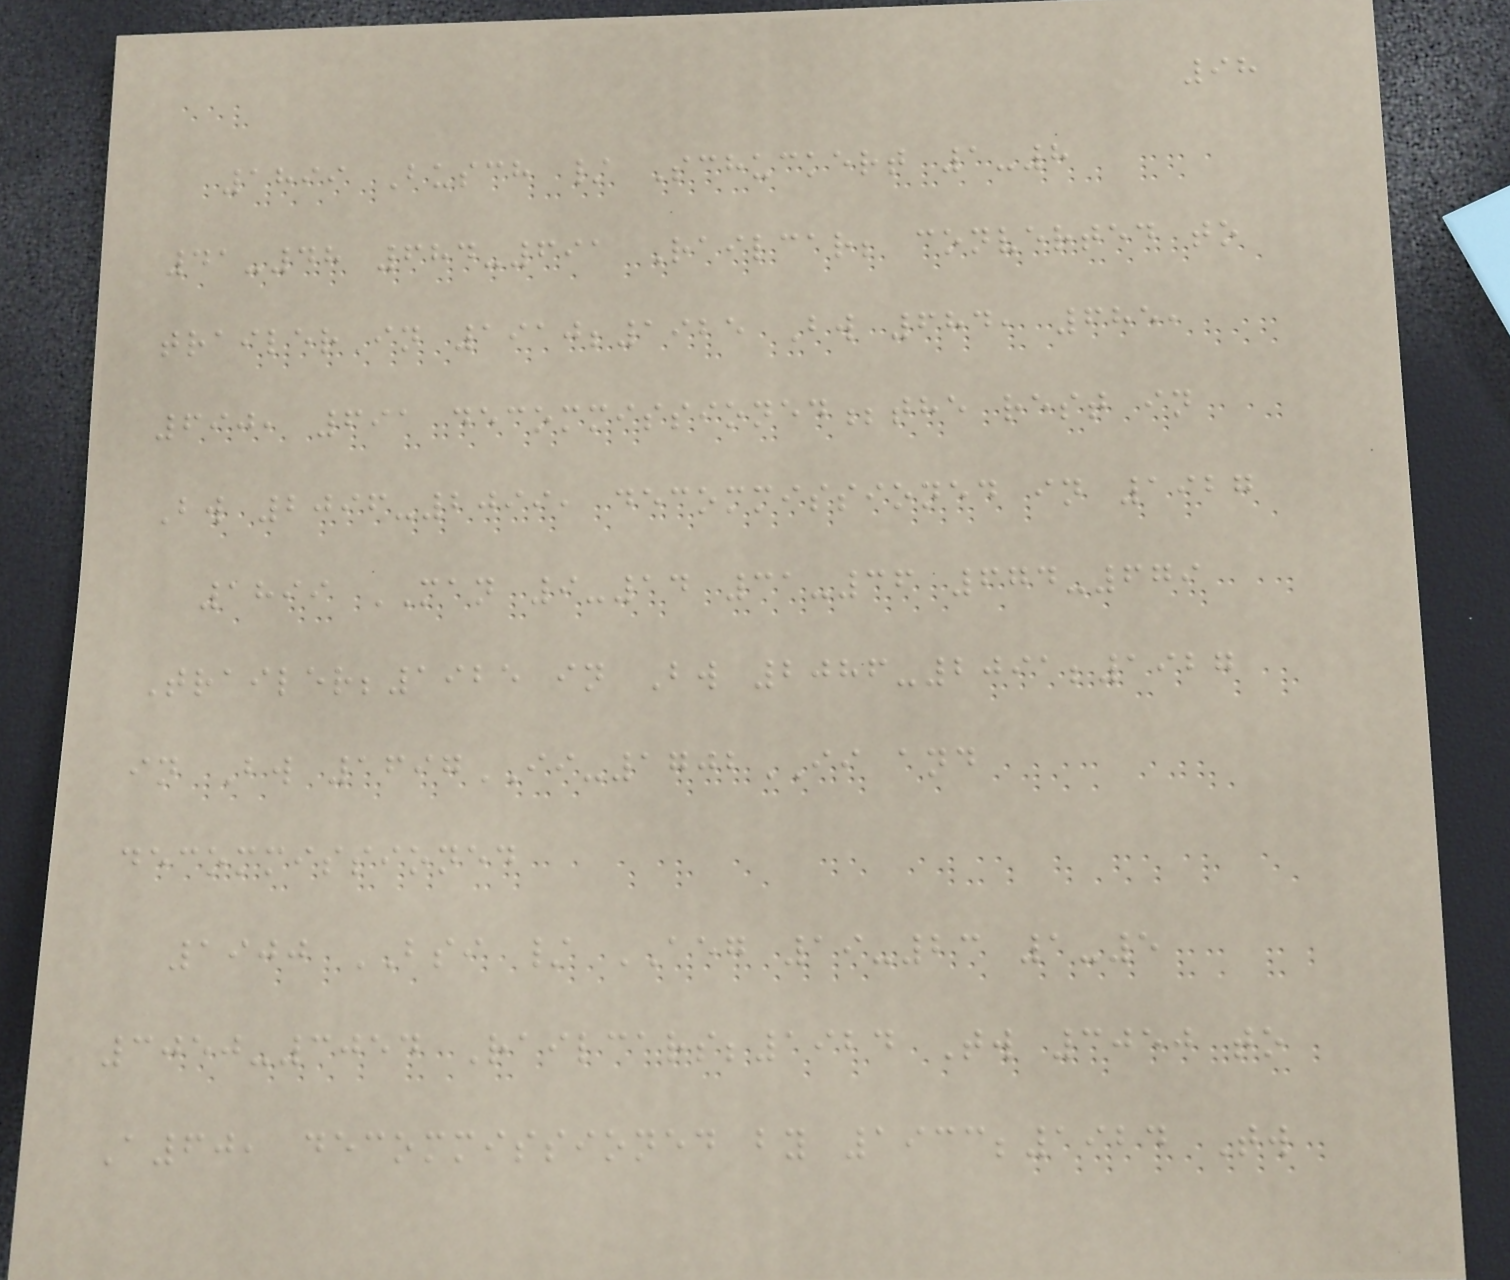98
1899 Busch / Schuckert 1-8
41-48 684-691 Railcar; converted to
trailer in 1910;1925 Bw 684, 685,
690, 691 decommissioned;the rest in
Bw 2096-2099, decommissioned in 1927
1899 MAN 9-14 31-36 674-679
Trailer;1925 in Bw 2086-2091;1927
in Bw 1697II-1702II and
decommissioned
1900 BSI / AEG 19-23 1-5
3050-3054 Railcars;1924 Tw 3050 to
A60, decommissioned by 1933;1924 Tw
